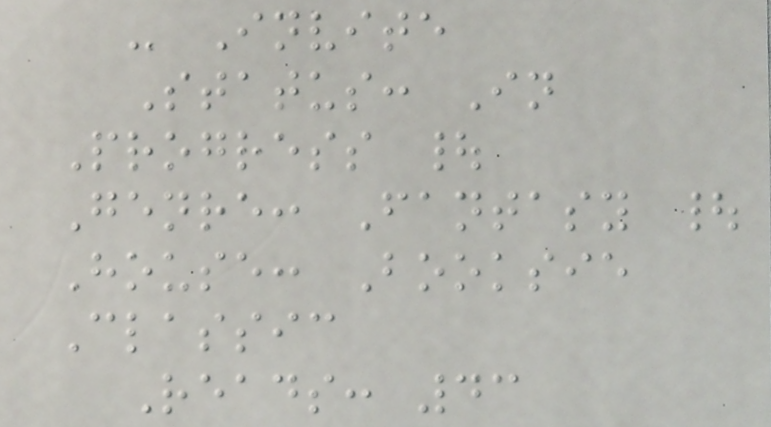- Invite
Status: In
Progress |
Genre: Fantasy |
House: Booksie
Classic
Reads: 43
